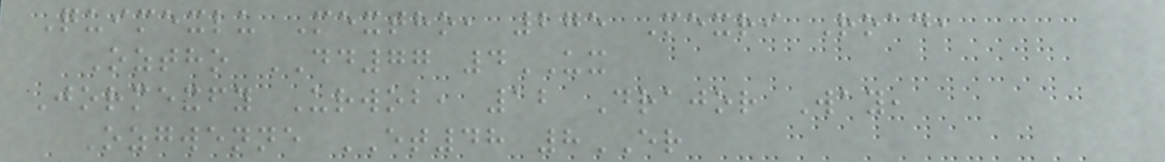Quimexlu Mextho, 275 Mexri Road,
Oztho DD77 4UX
Jormexfy Urwob, 12 Drajor Way,
Ozgwenne ET48 8ER
